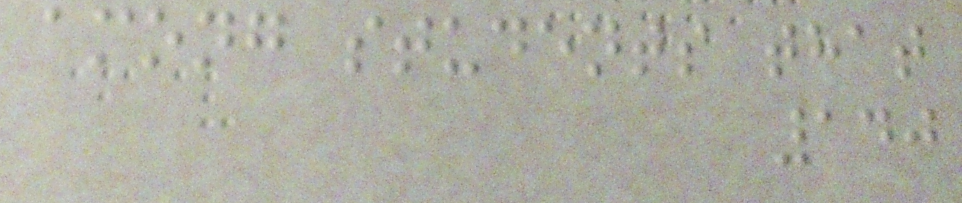among students that
140
